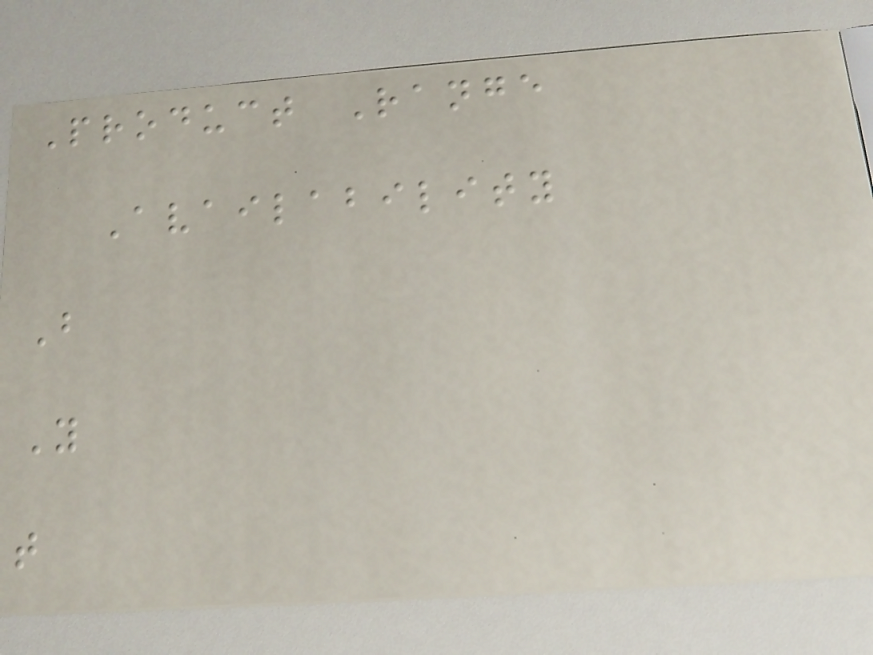Product Range
Availability
B
Y
t
